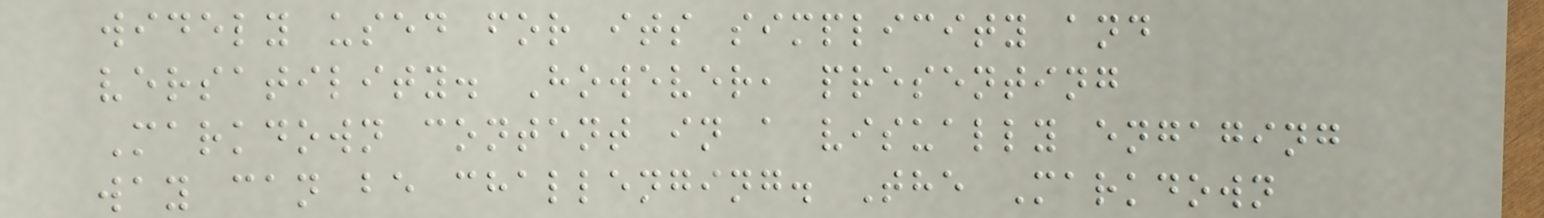widely used for its simplicity and
versatility. However, presenting
Markdown content in a visually engaging
way can be challenging. The Markdown
